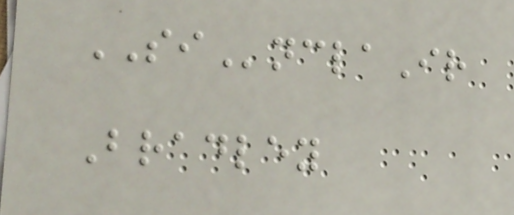SInclaIr
Bradley
